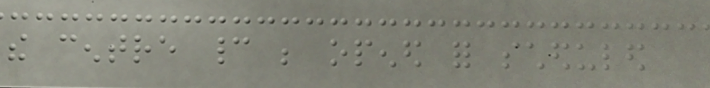the centre cannot be opened for scheduled
